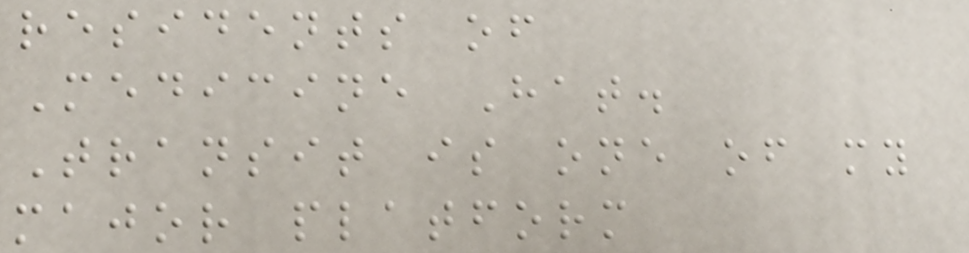residents of
Medicine Hat.
Transit is one of my
major platform
